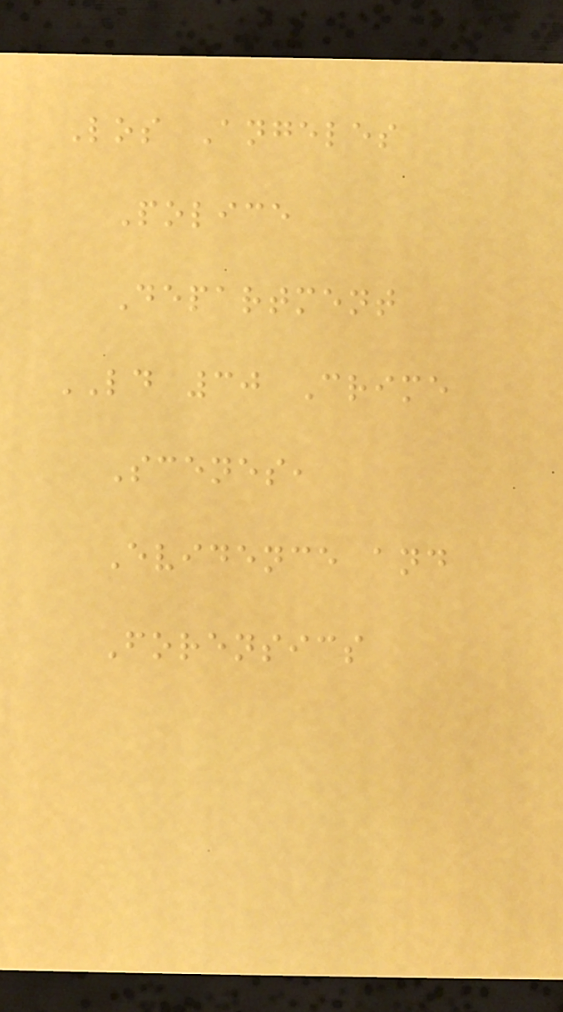Los Angeles
Police
Department
LD 30 Crime
Scenes,
Evidence and
Forensics
